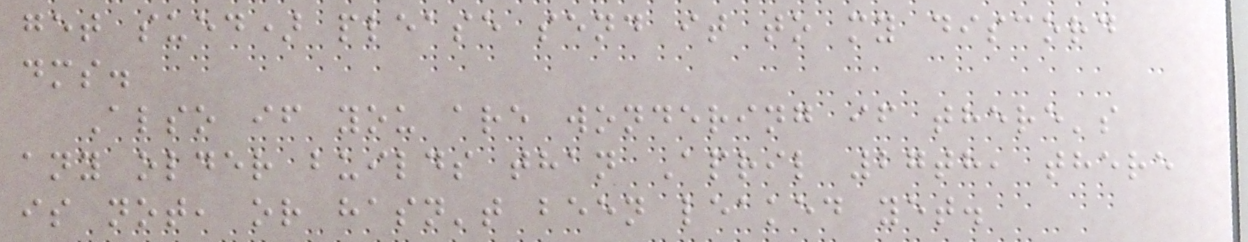get sued) please send it to my discord
dms.
Also if you are wondering if there's
any older builds than April 27th, there
is not, or hasn't been leaked yet.
